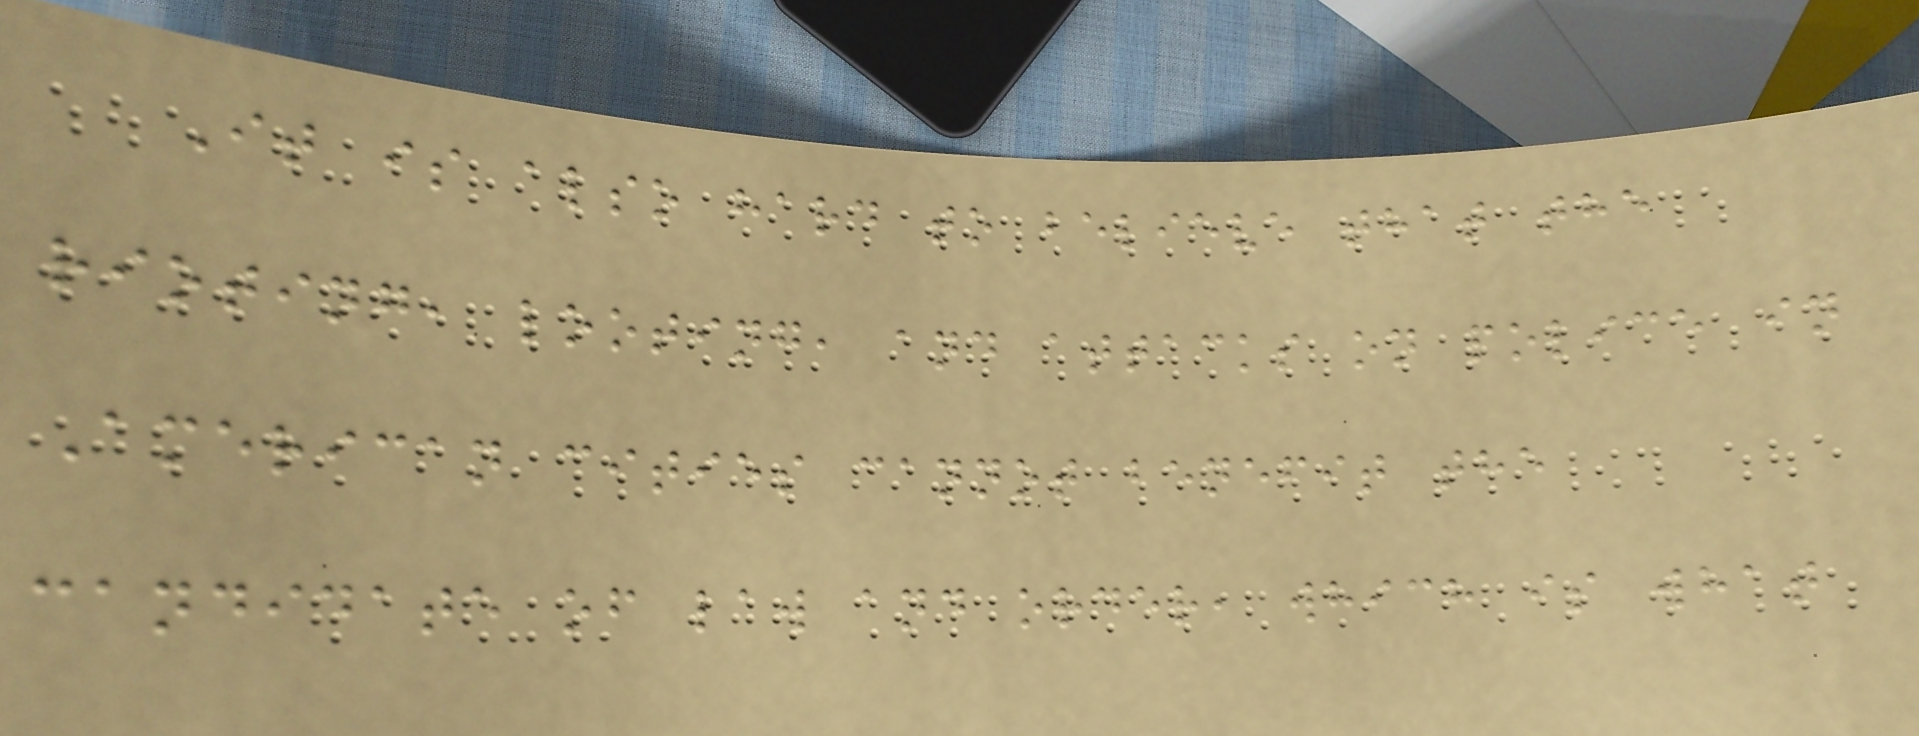It is also hard to believe that the
rioting, looting, and attacks on police in
American cities cannot benefit the
candidate of law and order, which is what
